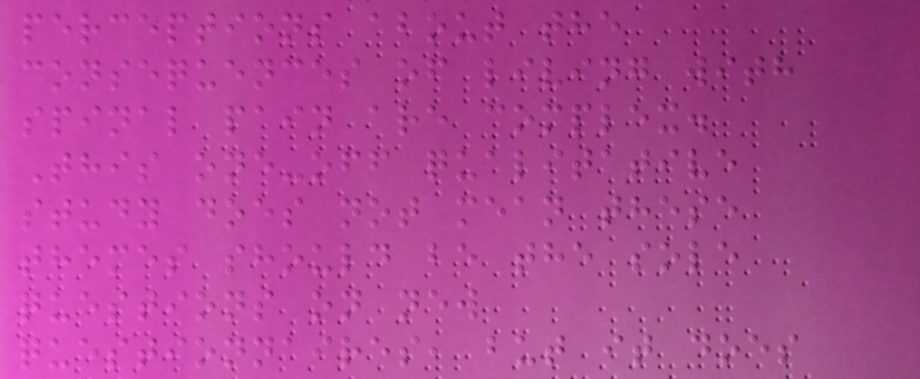perceptions about the
consequences of living with
spinal pain are complex.
This one-off qualitative
study does not mean these
themes should be the sole
questions on new
questionnaires, but it does
